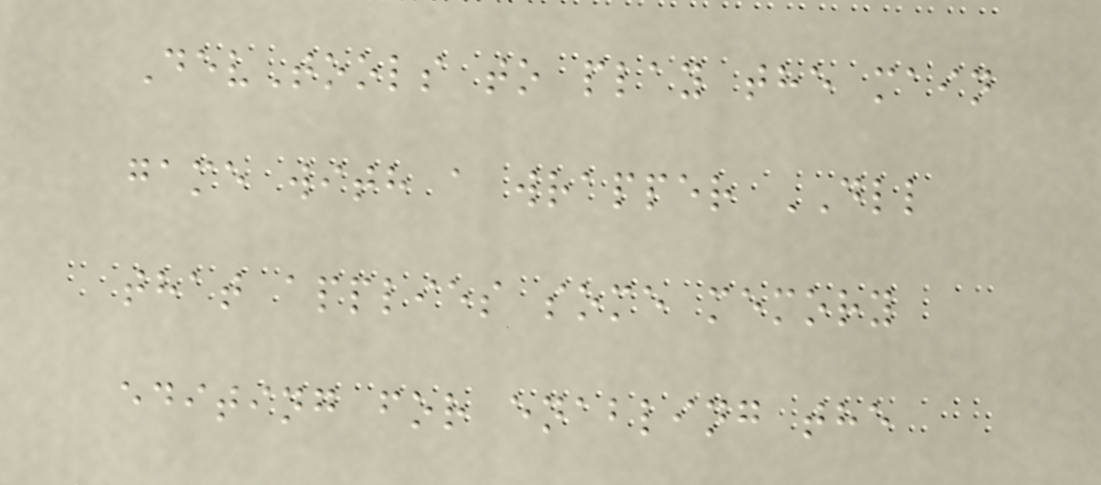DevTools to play the main
game with a wrapper DLL
that applies some memory
editing for enabling the
